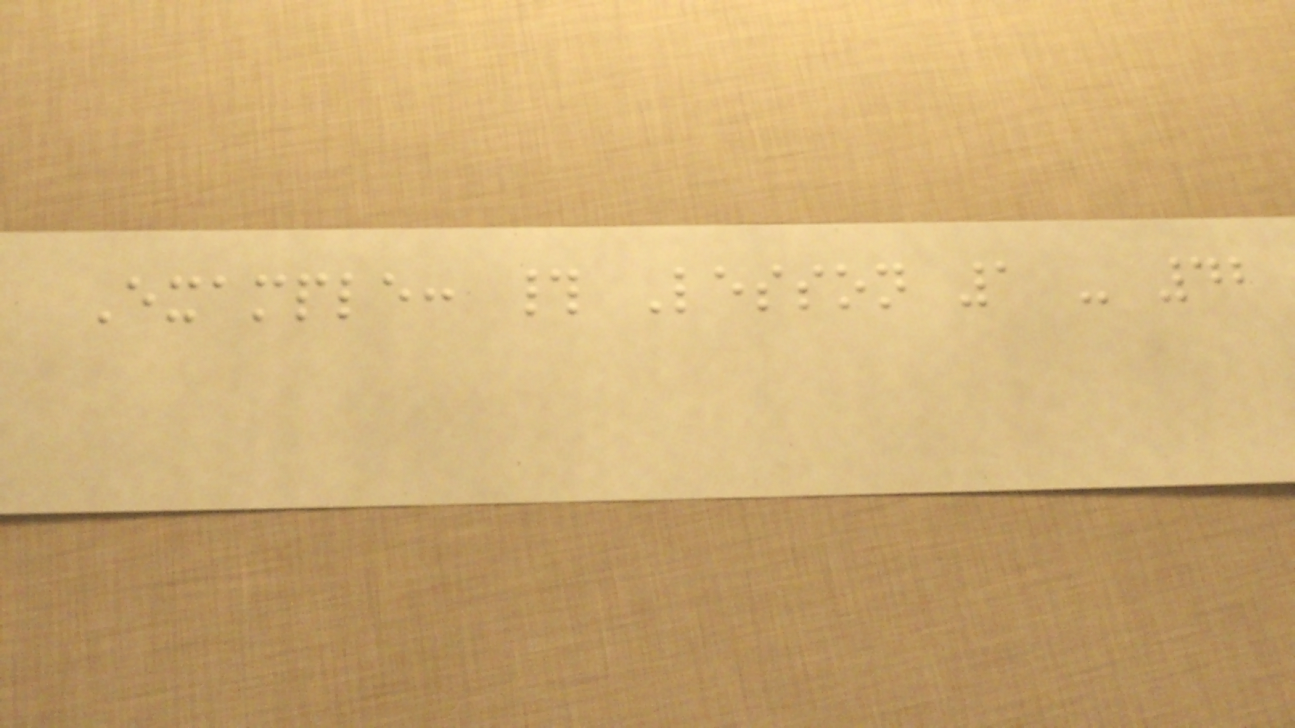Example: # Lesson 1 - 42
